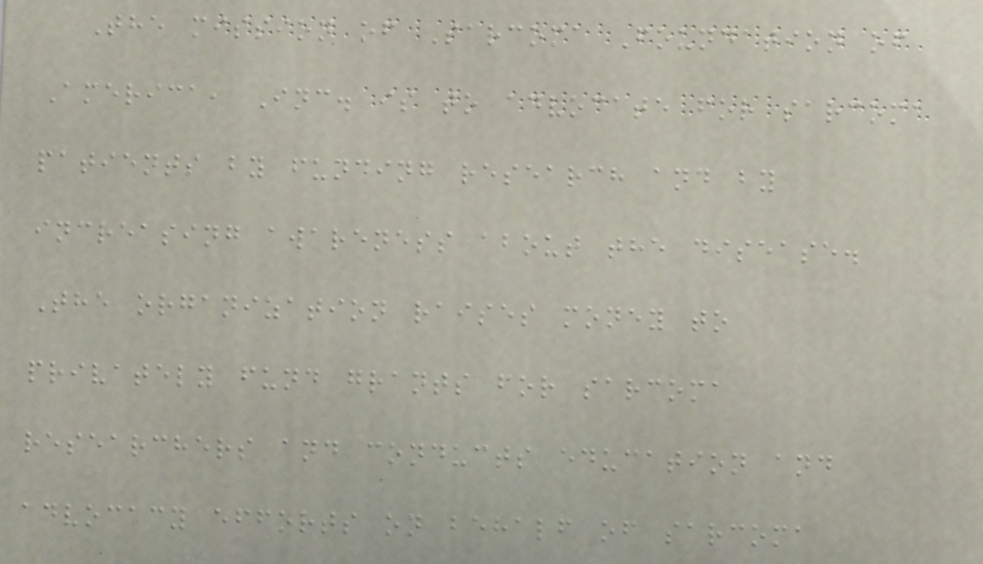The mission of Sarcoma Foundation of
America, Inc. is to advocate for sarcoma
patients by funding research and by
increasing awareness about the disease.
The organization raises money to
privately fund grants for sarcoma
researchers and conducts education and
advocacy efforts on behalf of sarcoma
